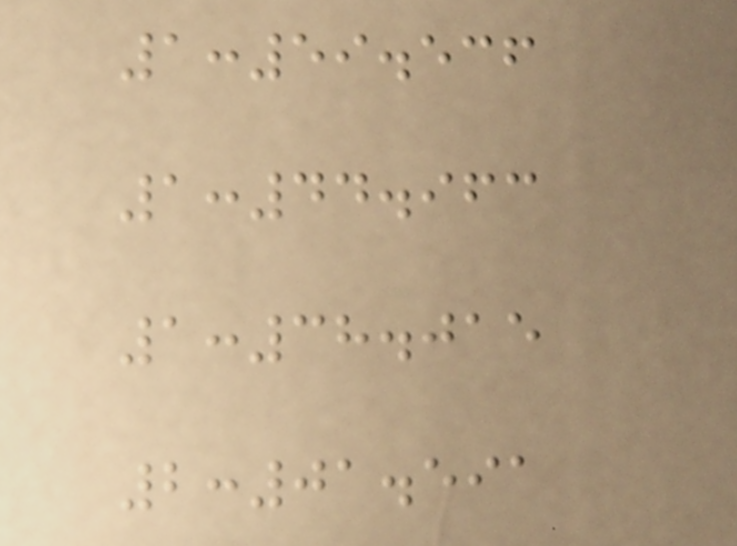1:59.536
1:44.963
1:38.015
2:01.591
